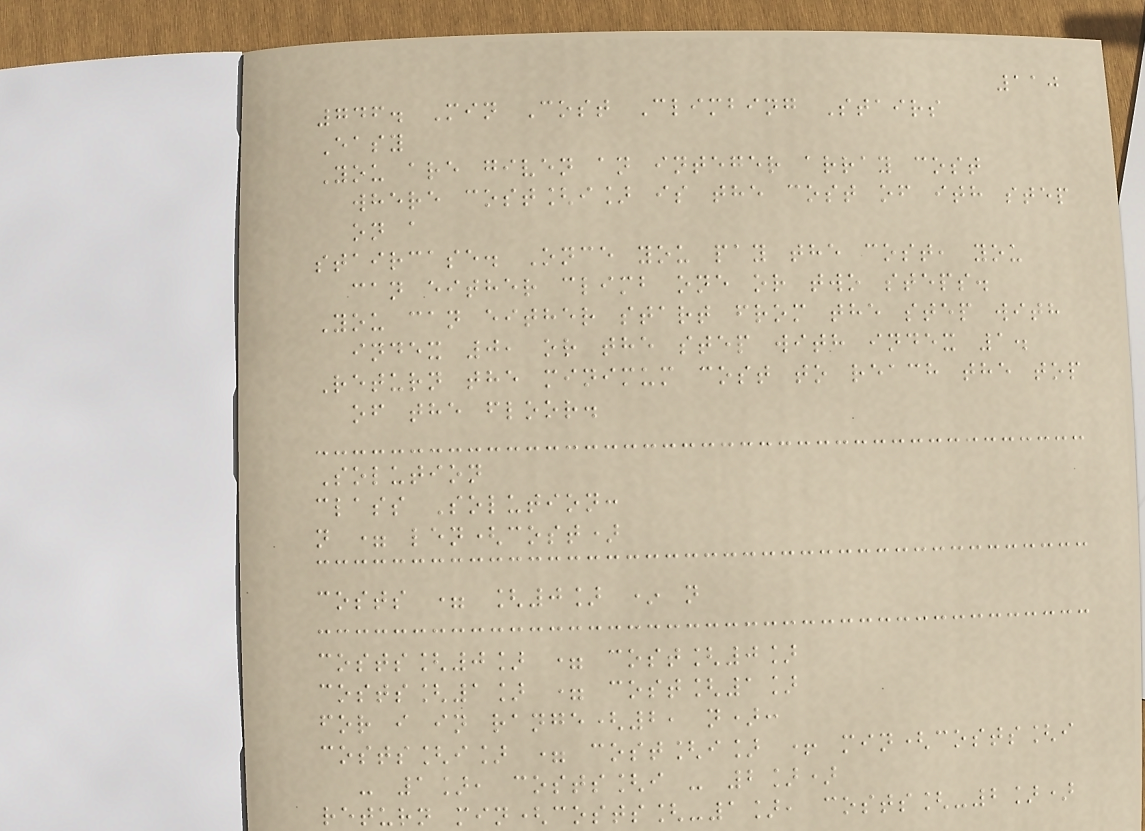110
746. Min Cost Climbing Stairs
Easy
You are given an integer array cost
where cost[i] is the cost of ith step
on a
staircase. Once you pay the cost, you
can either climb one or two steps.
You can either start from the step with
index 0, or the step with index 1.
Return the minimum cost to reach the top
of the floor.
Solution
class Solution:
n = len(cost)
costs = [0] * n
costs[0] = cost[0]
costs[1] = cost[1]
for i in range(2, n):
costs[i] = cost[i] + min(costs[i
- 1], costs[i - 2])
return min(costs[-1], costs[-2])
